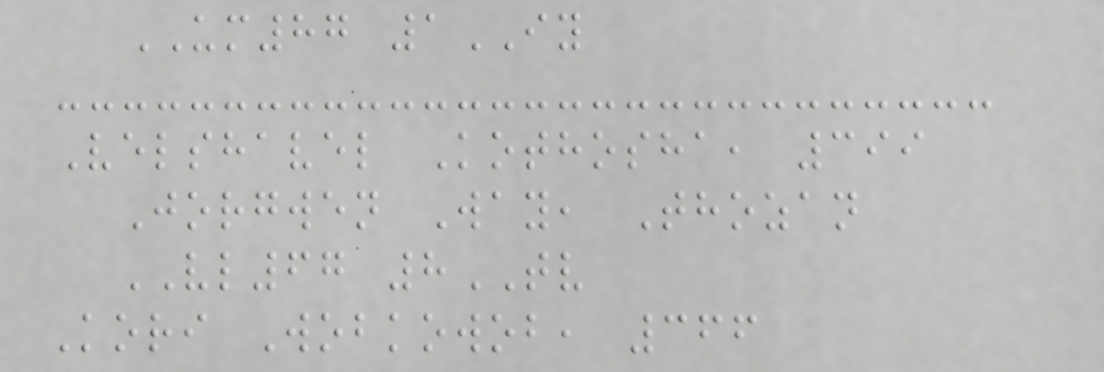UM87 1IY
Velshavel Kothosha, 399
Jorgwen Way, Thozan
VL67 8TV
Kori Wobkowob, 366
